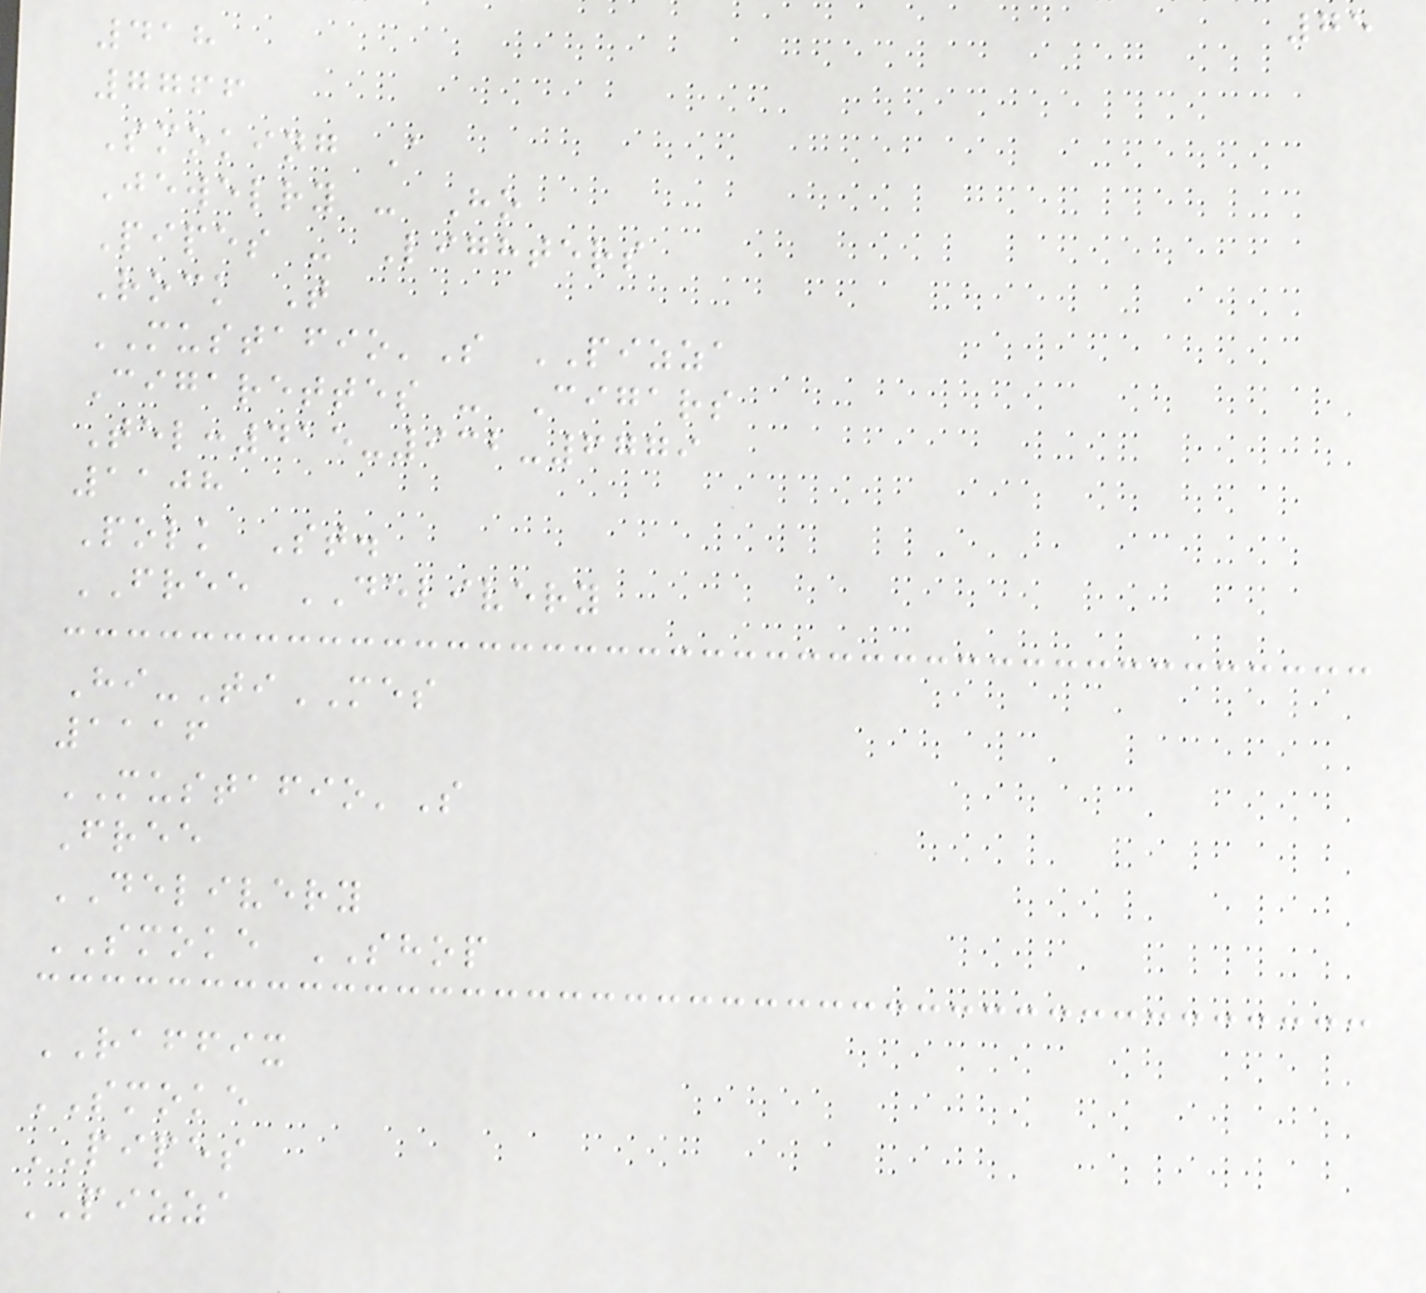75
418
7766
Smoking A
Jewelry - Ho
Pipes - Lighters
Rock T
MUSTAFIO'S PIZZA
Cigarettes - Cigars
Tel:415-932-6779
1108
Polk St.
FREE DELIVERY
Hi-TiMES
1116
MUSTAFIO'S
Free
DELIVERY
SMOKE SHOP
RAFFIX
SMOKE
PIPES
PIZZA
